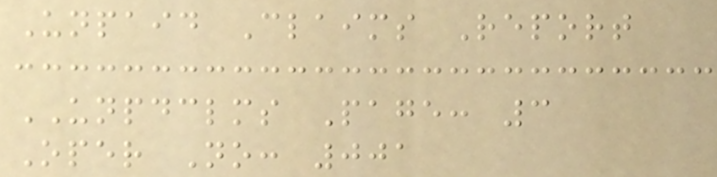Unpaid Claims Report
UNPDCLMS Page: 3
Oper No: 001
